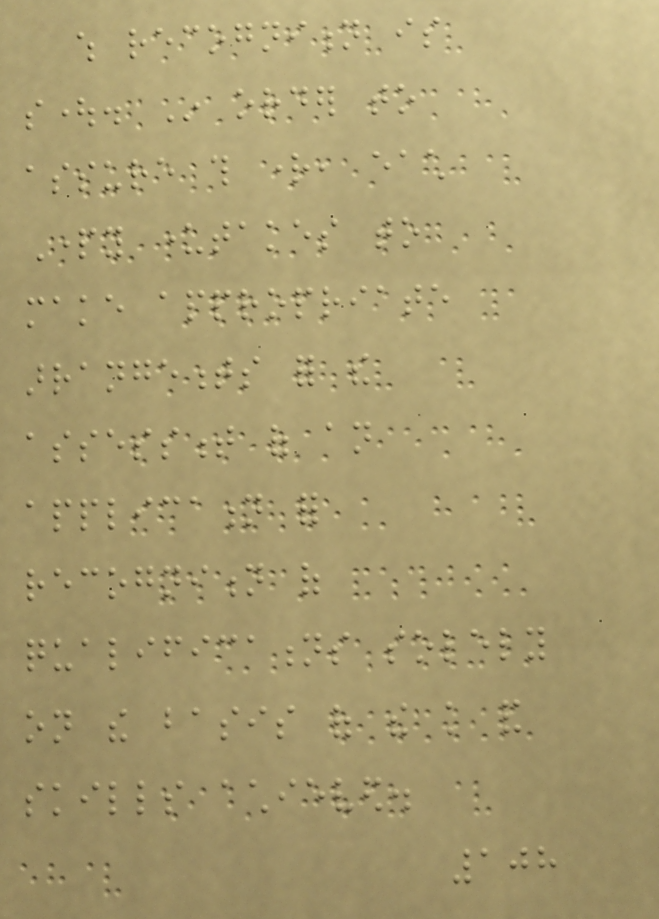which recognition is
sought. In order to
assure this right, each
Party undertakes to
make appropriate
arrangements for the
assessment of an
application for
recognition of
qualifications solely
on the basis of the knowledge and
skills achieved.
108
